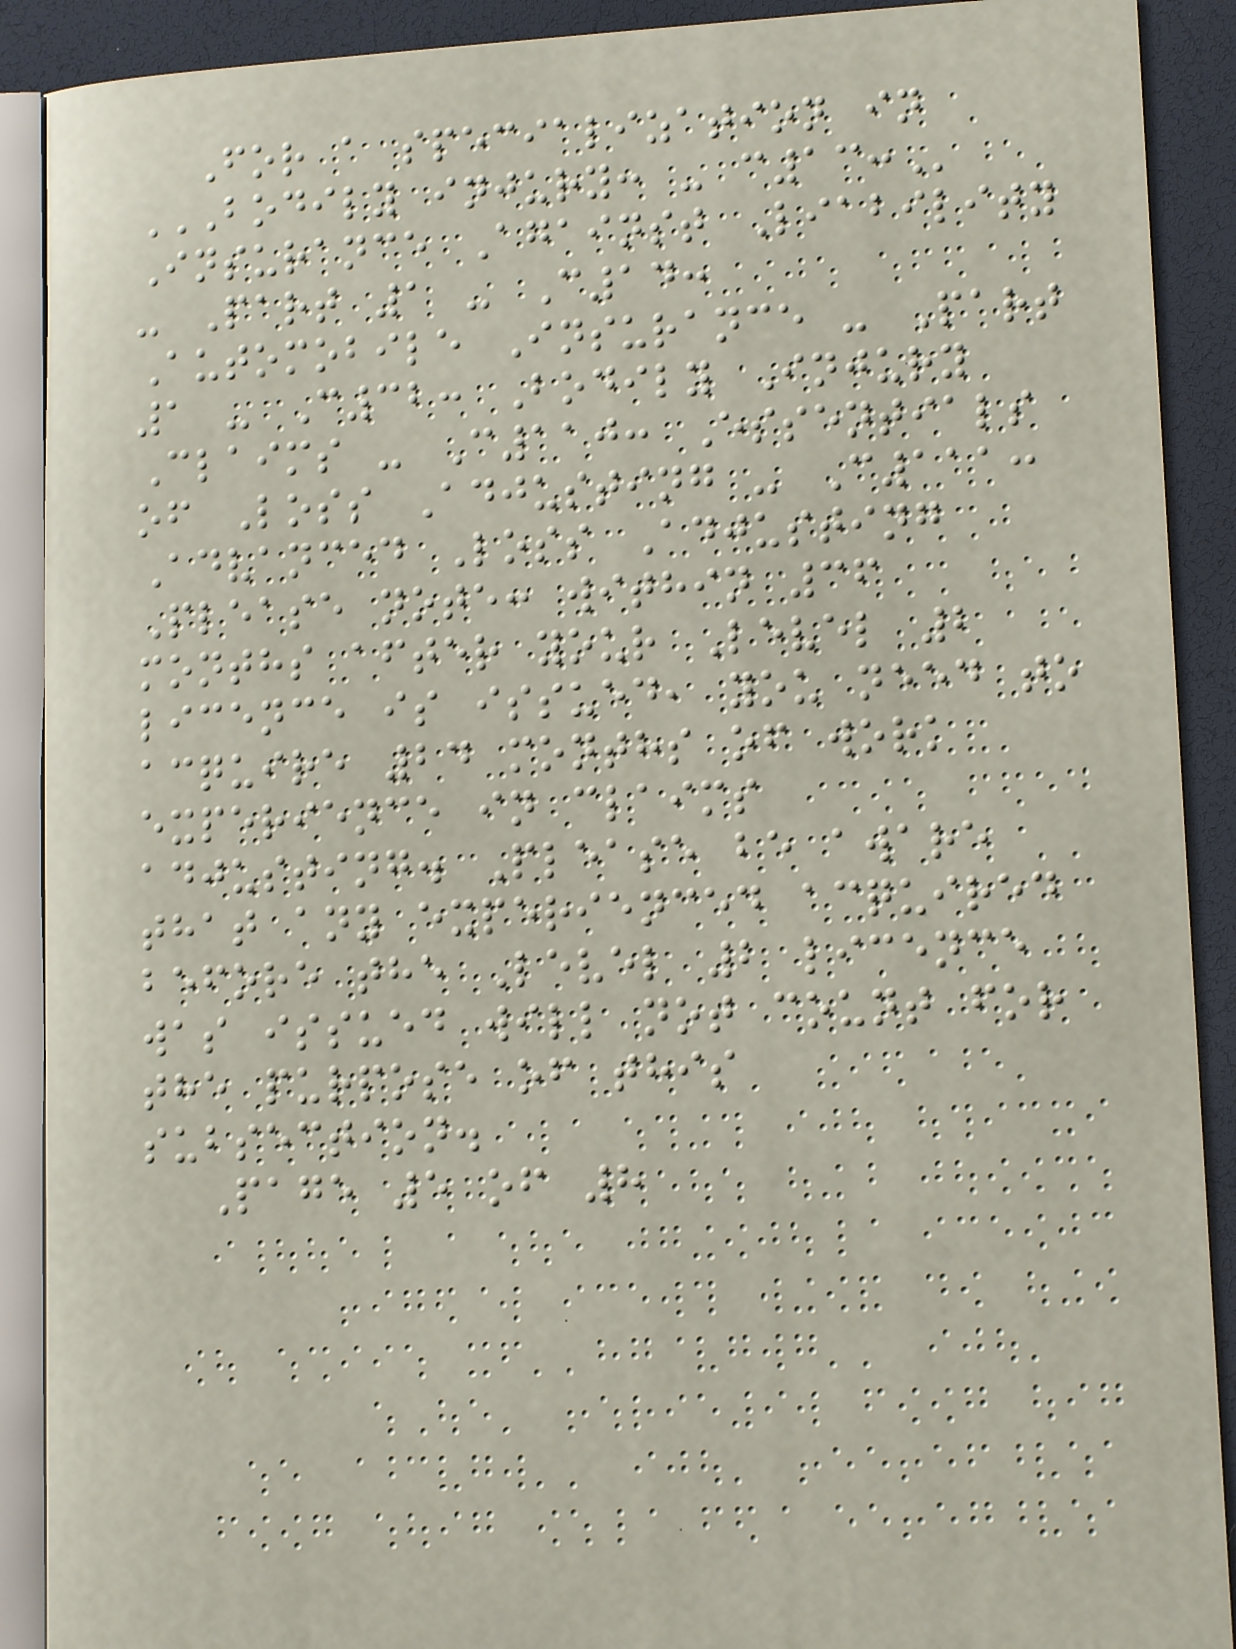For a specialization in
BODILY INJURY: - C13:
Insurance Against Liability
- Part 1 - C14:
Automobile Insurance - Part
1 - C32: Bodily Injury
Claims - C110: Essentials
of Loss Adjusting - C111:
Advanced Loss Adjusting
Please note: within 36
months after your Level 2
licence is issued, you need to
acquire 24 months of work
experience in claims
adjusting. Please be aware
that any experienced acquired
before the Level 2 licence
was issued will not count for
the purpose of this
subsection.
Page 5 of 8
